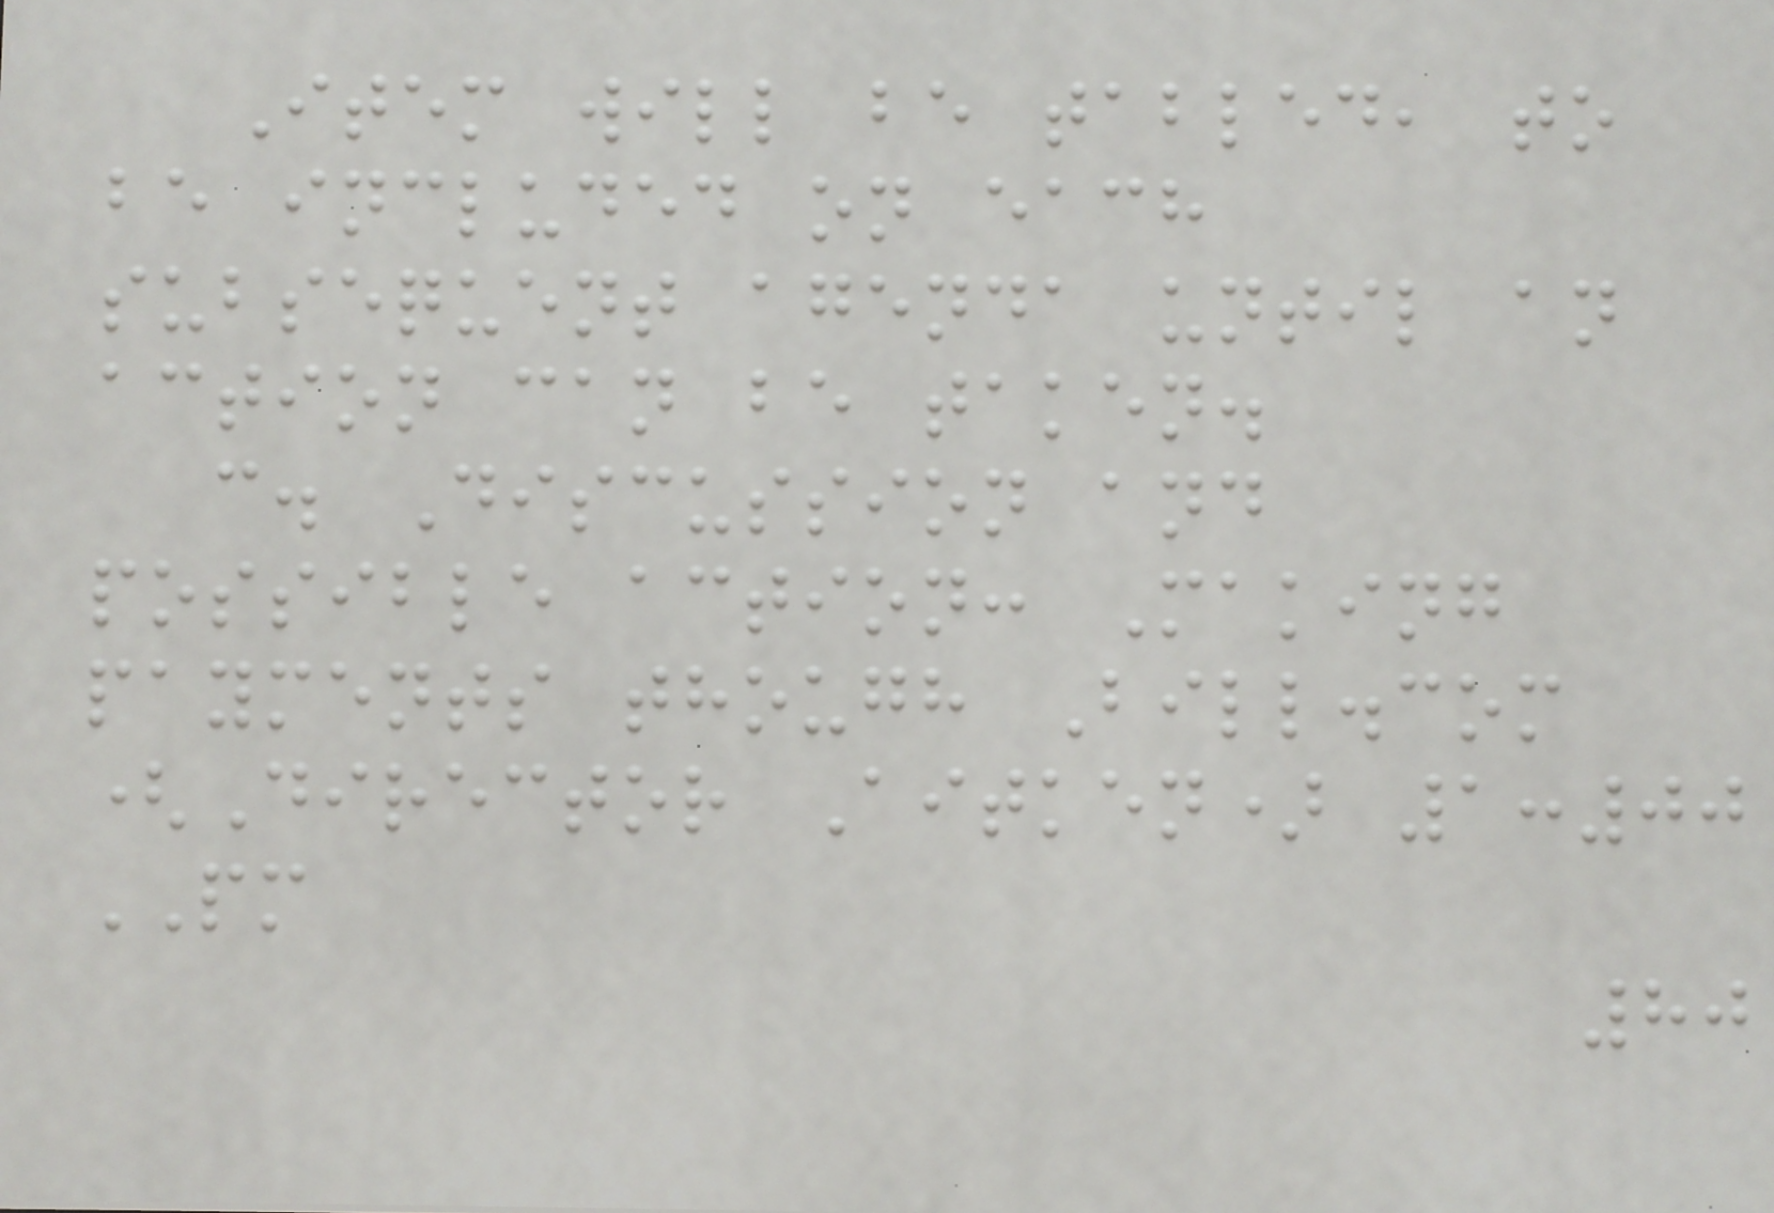Item will be tabled, to
be included on each
subsequent agenda until an
action can be taken.
c. Discussion and
possible action: Making
payments though Bill.com
(Director Aitken) 1:00
PM
80
